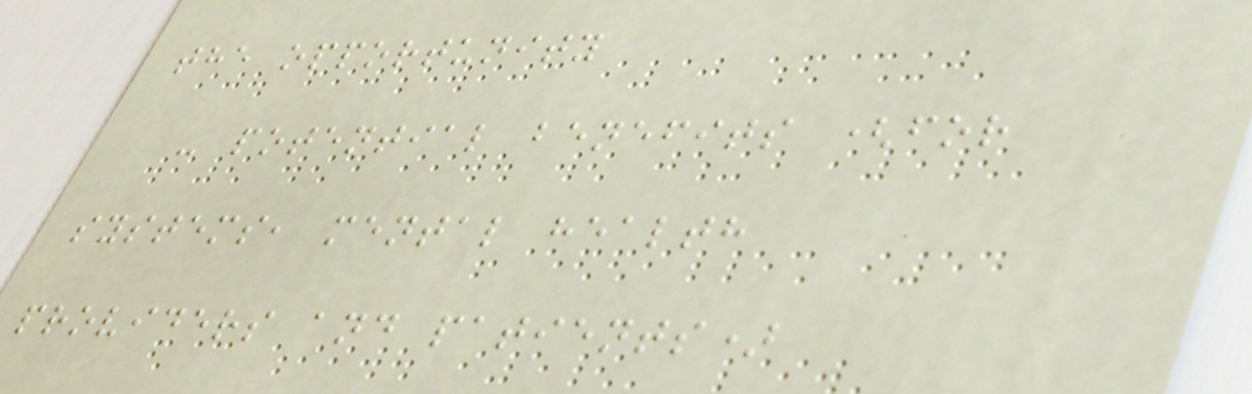the opportunity
- potential benefits (for
systems, mental health
providers and patients)
